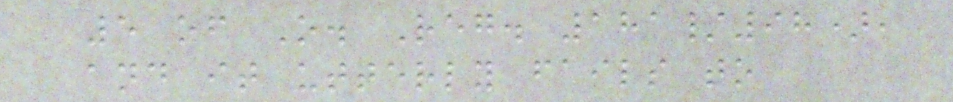5 of O. Reg. 181/98),
and it utterly fails to
